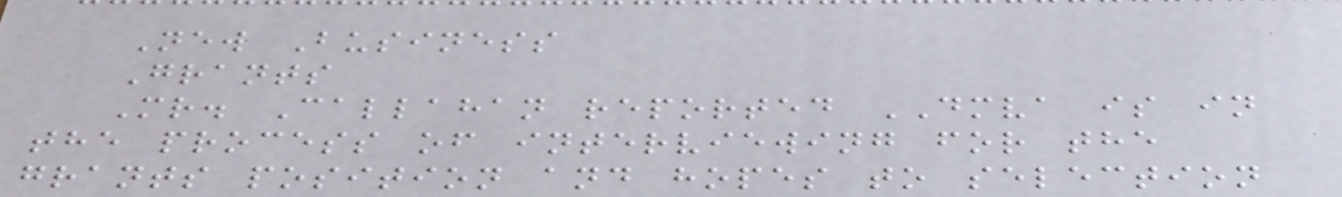New Business
Grants
Mr. Callahan reported DMVA is in
the process of interviewing for the
grants position and hopes to selection
